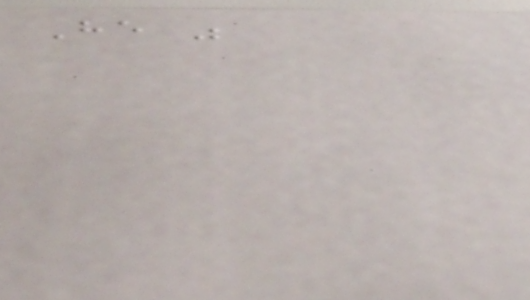He was
